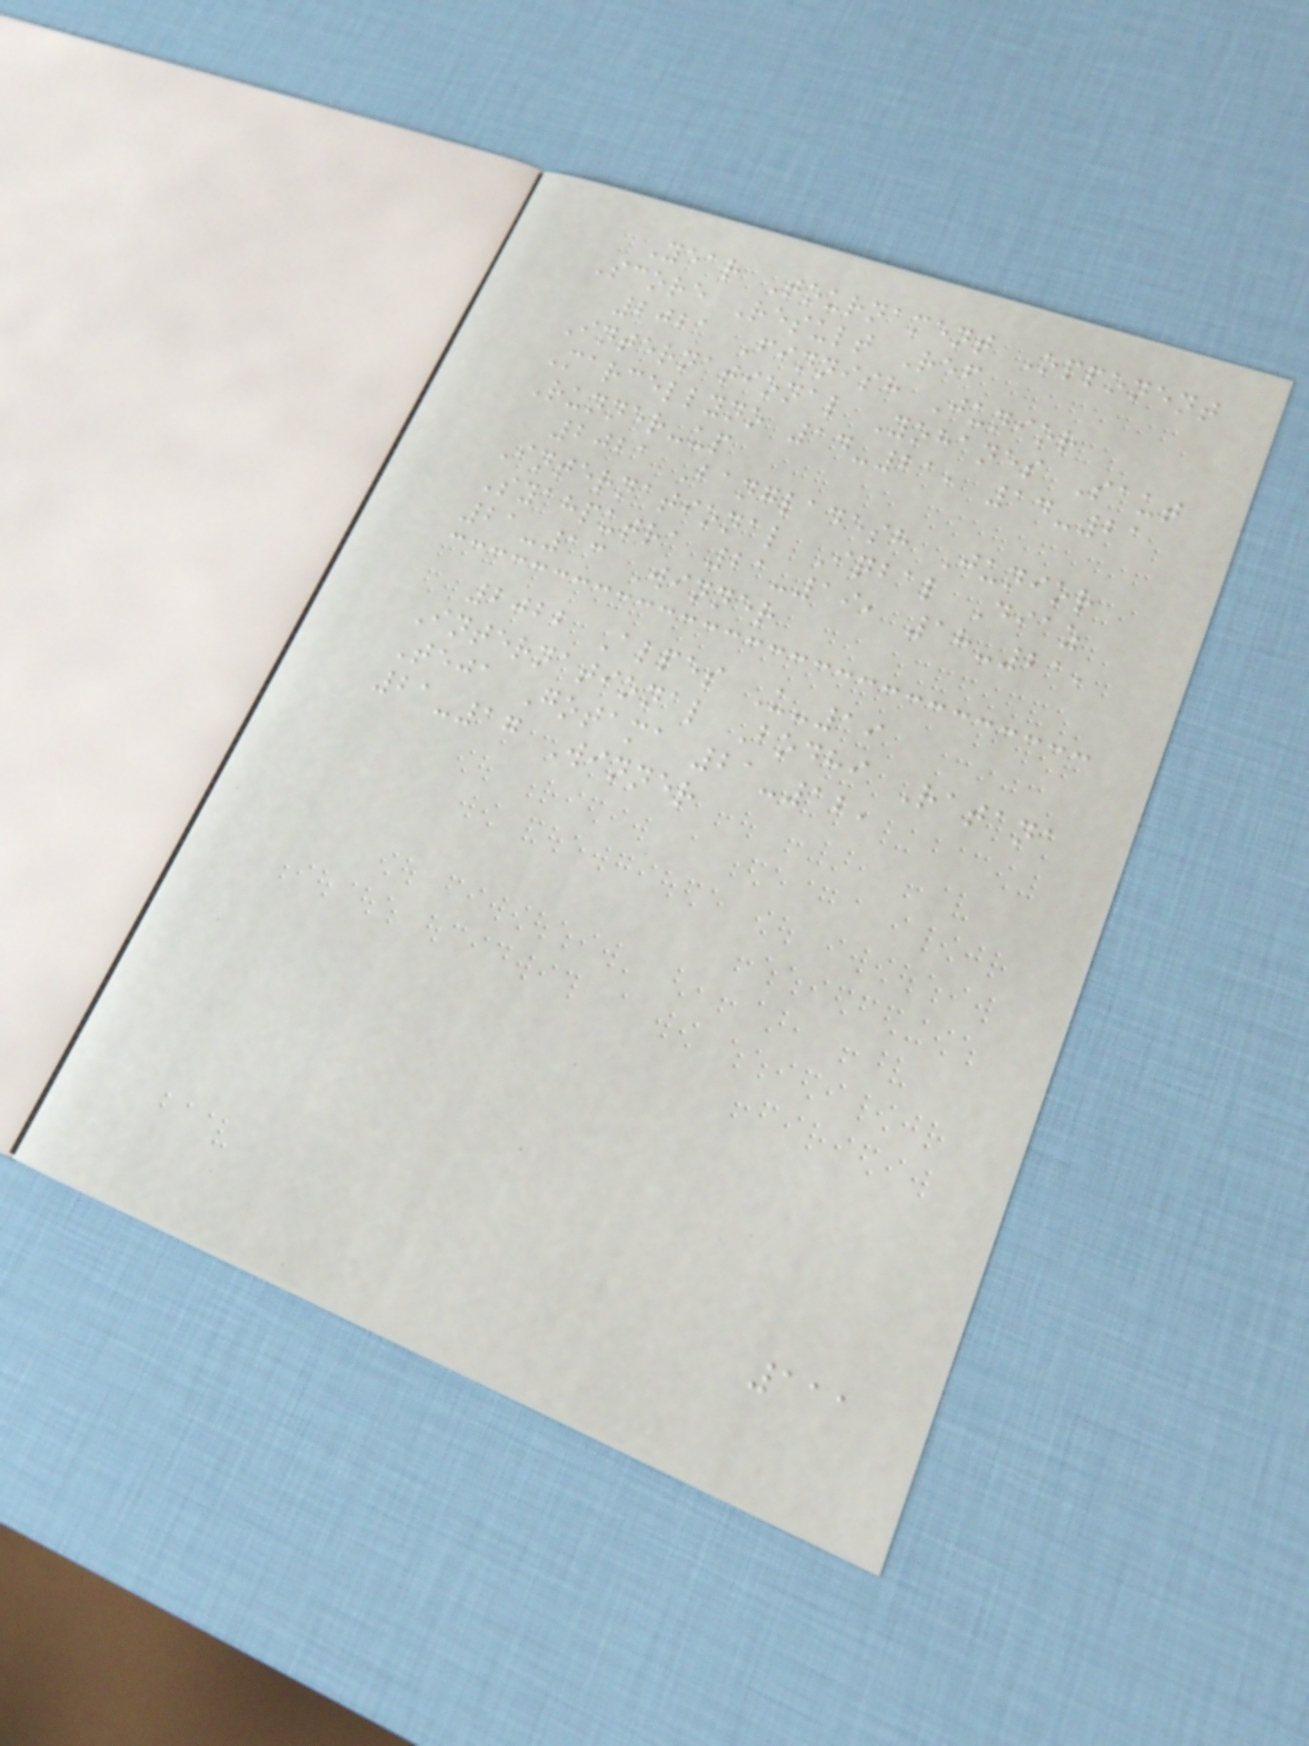Year Tournament Opponent
Score Result Ref
2021 Finnish Junior
International Yohanes Saut
Marcellyno 14-21, 14-21
Runner-up
2021 Bangladesh Junior
International Iqbal Diaz
Syahputra 21-19, 18-21,
21-13 Winner
2022 Alpes U-19
International Bodhi Ratana
Teja Gotama 21-12,
21-17 Winner
111
